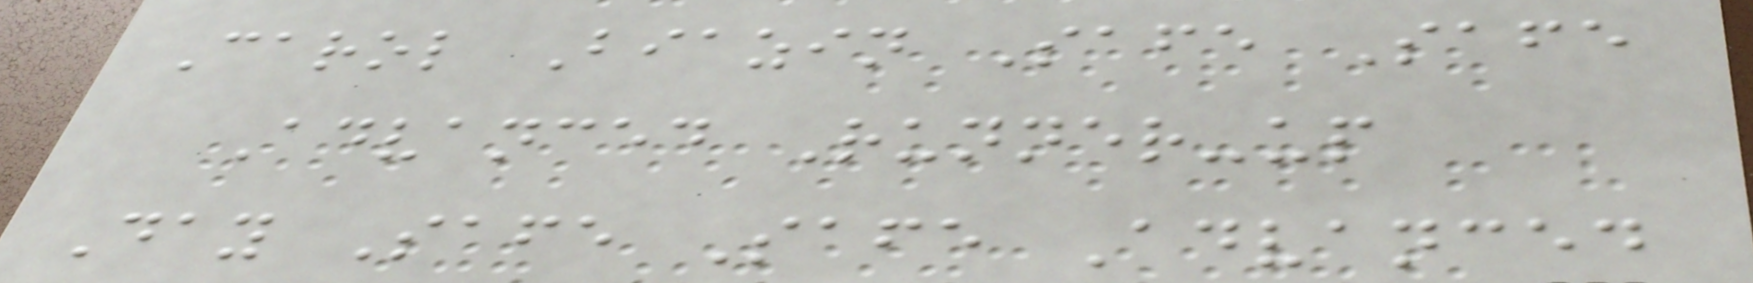Carol Biazin Safe Safe
Advanced Runner-up
Day Safe Safe Advanced
